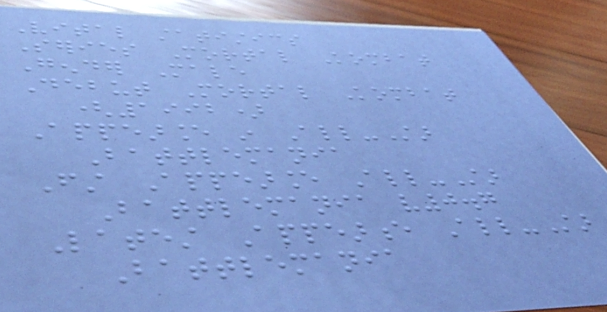Vital statistics
Series Mortal Kombat
Gender Male
Debut Mortal Kombat
(1992)
Appearance in All-Star
Battlemania
First Appearance All-Star
Battlemania v0.7
Latest Appearence All-Star
Battlemania
